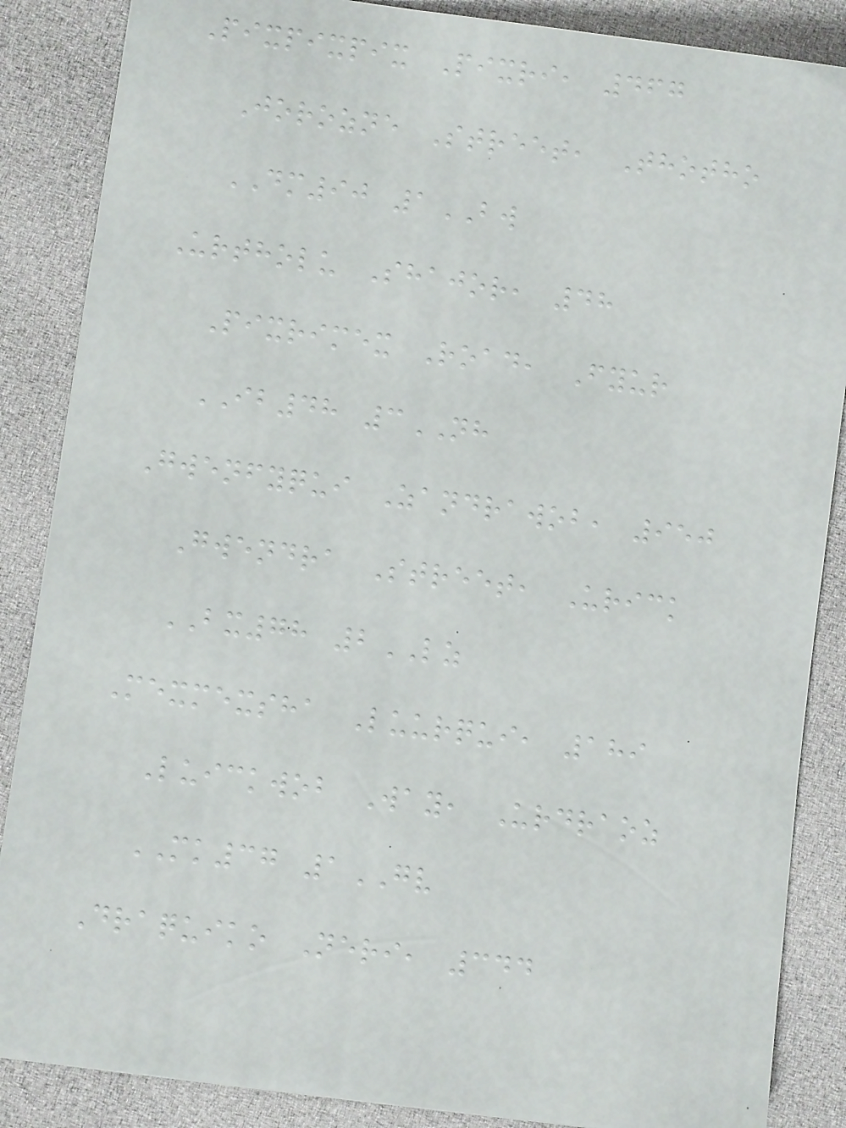Pixpixpix Pixri, 467
Jorozne Street, Thotho
DM90 1BW
Urtholu Shajor, 48
Pixrimex Road, Fyur
IB48 3NH
Gwenfyqui Zandrawob, 950
Gwendra Street, Urick
BX78 2LZ
Mexmexsha Luurqui, 189
Luickwob Way, Urdraoz
MK37 1GV
Draquiko Neri, 344
